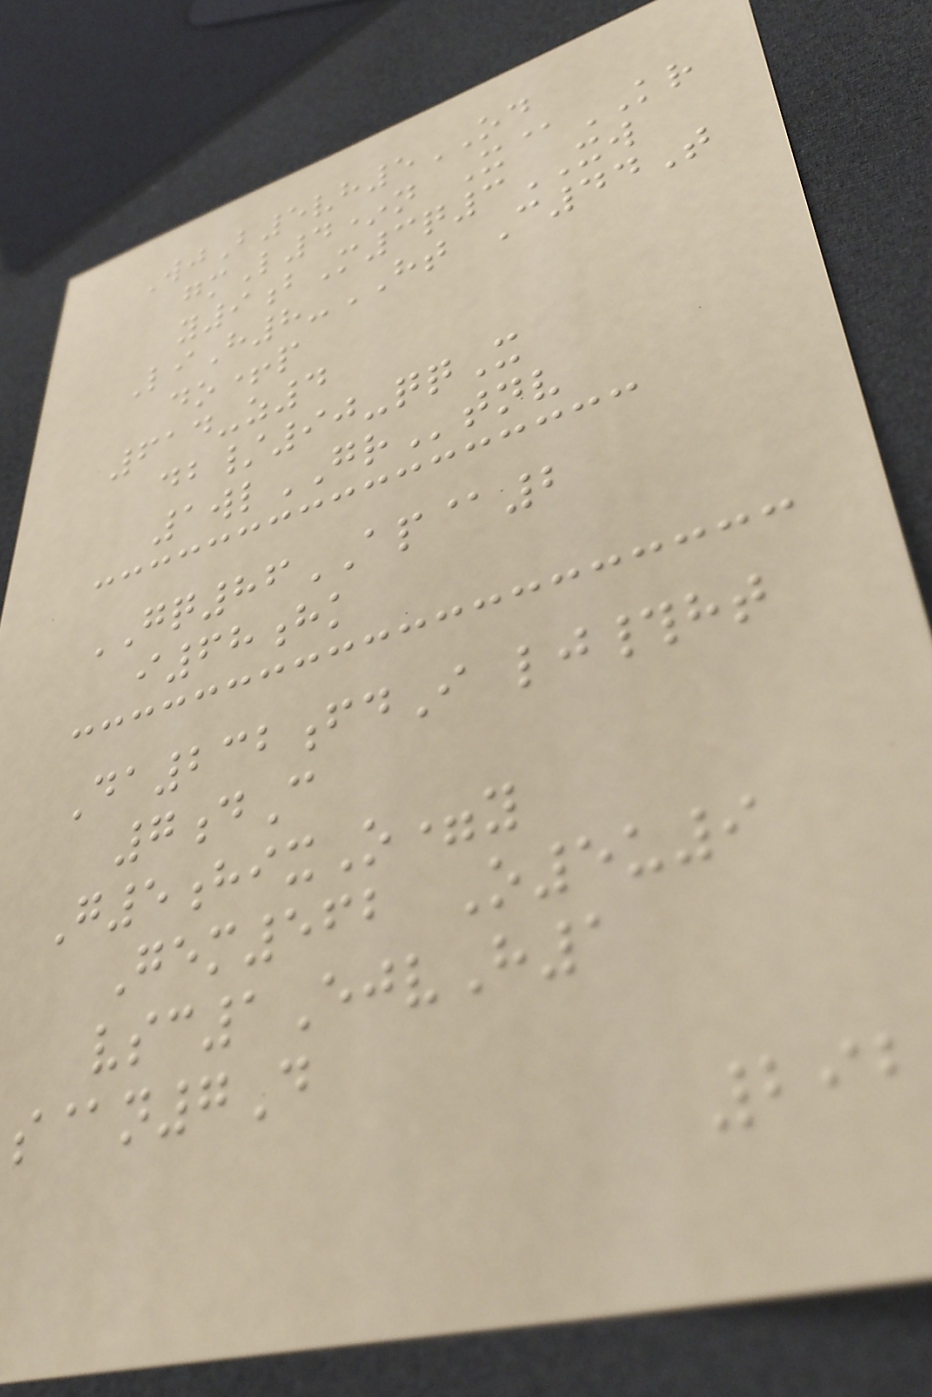WjB5vh5OD
gmL4*n X@KR
y9bM3q3XW
LiH8-HT C44T
do+p
614-z4
db/90-qqX
1wlGRtnv
GQ86AP@2
i68hk
Da232fdI lj#ht
7dC
G5hixO=y
Gem562 O5u9
vsc1EjvH1
s@n7D
292
